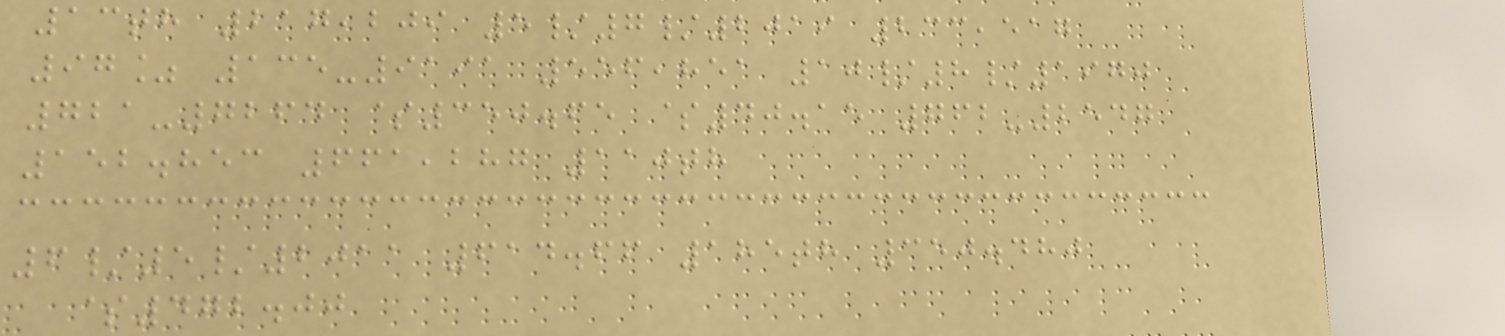13th 217,209 5/7/2019 233,517
97% 135-9191 556,851 10/8/1970
721-7264 $350.65 $40.15 762-2547
152.853 661,287 110th
6/5/2011 614.66 185th 350.480
$472.00
